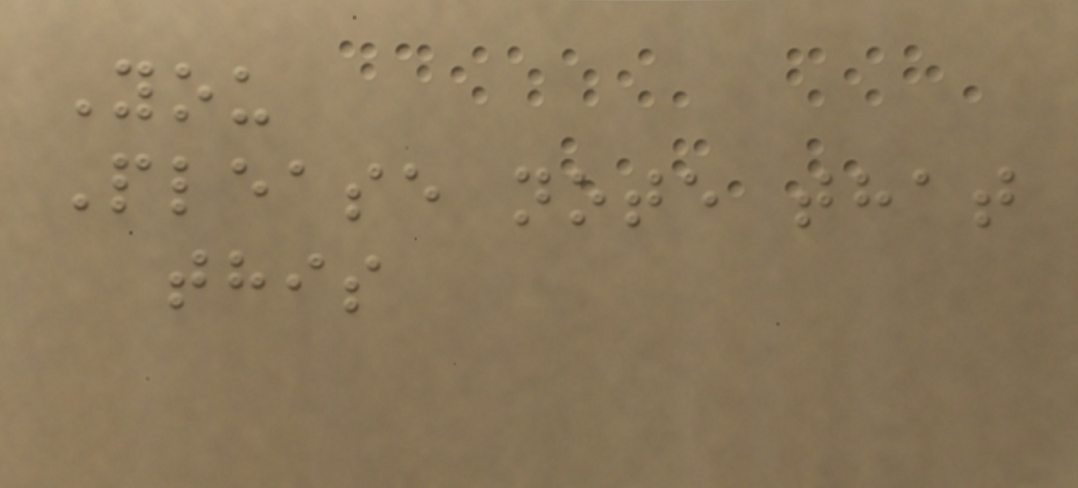You
Please note that
this
